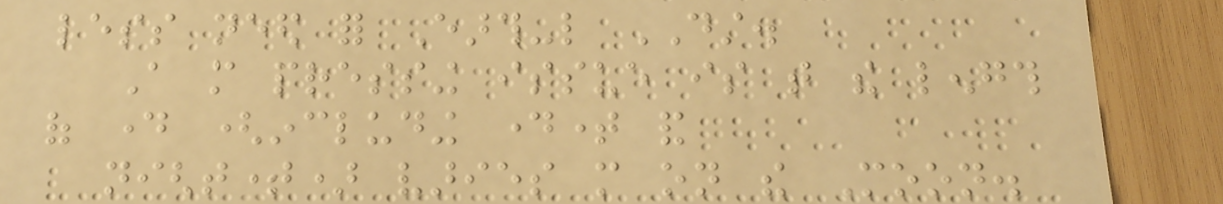less need for Earth-like DST.
A more pressing issue is that the length
of day (including daytime and
nighttime) varies more on the Moon.
